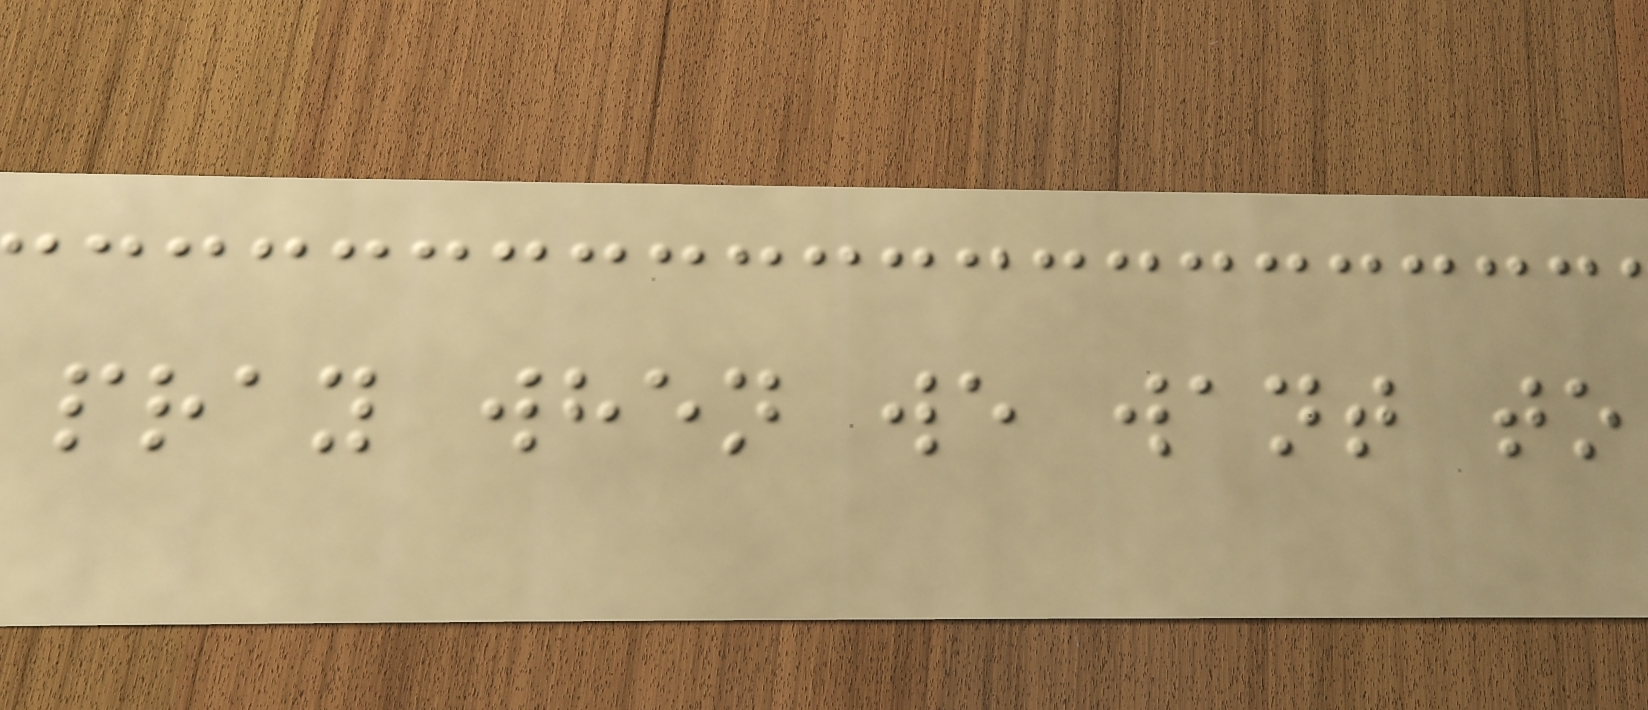pray when we want to
